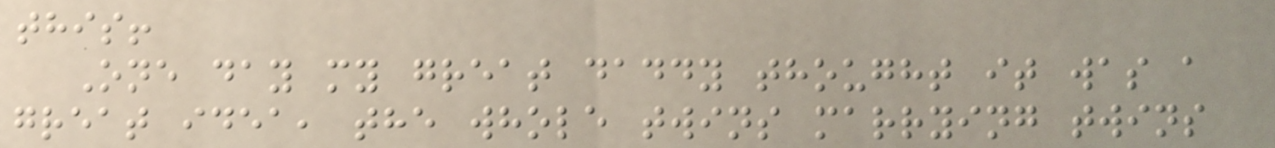this!
One day my great daddy thought it was a
great idea, the whole twins marrying twins
